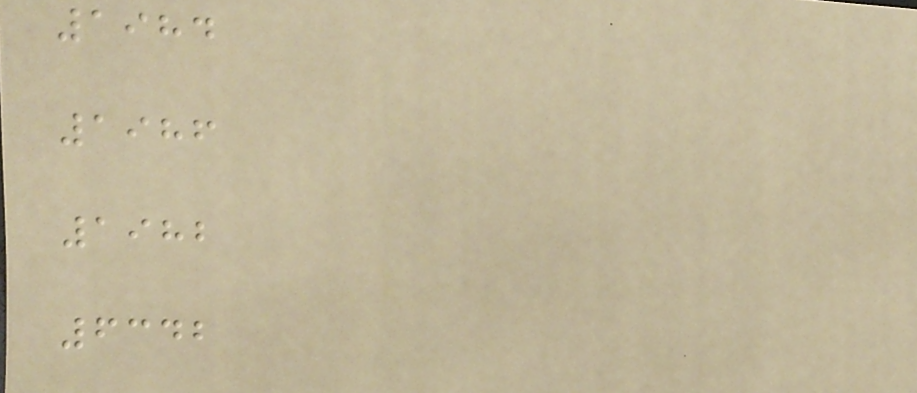1984
1986
1982
6342
